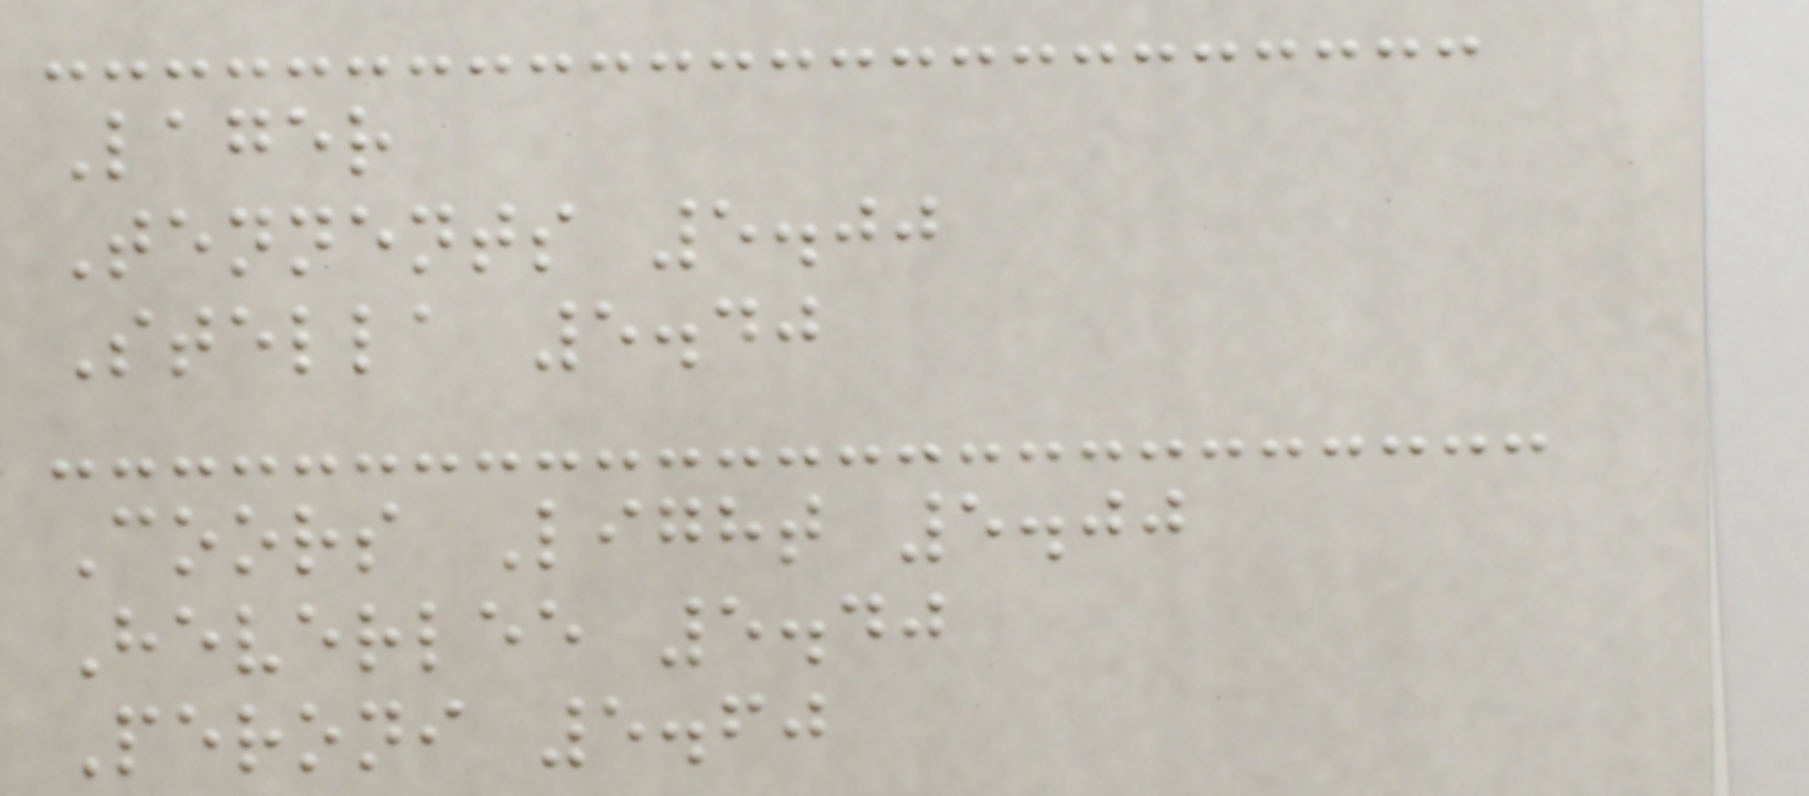Lager
Tennents 5.00
Stella 5.40
Coors Light 5.00
Heverlee 5.40
Peroni 5.60
